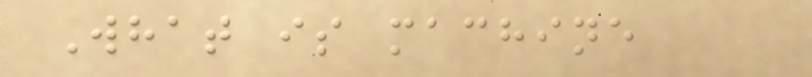What is machine
